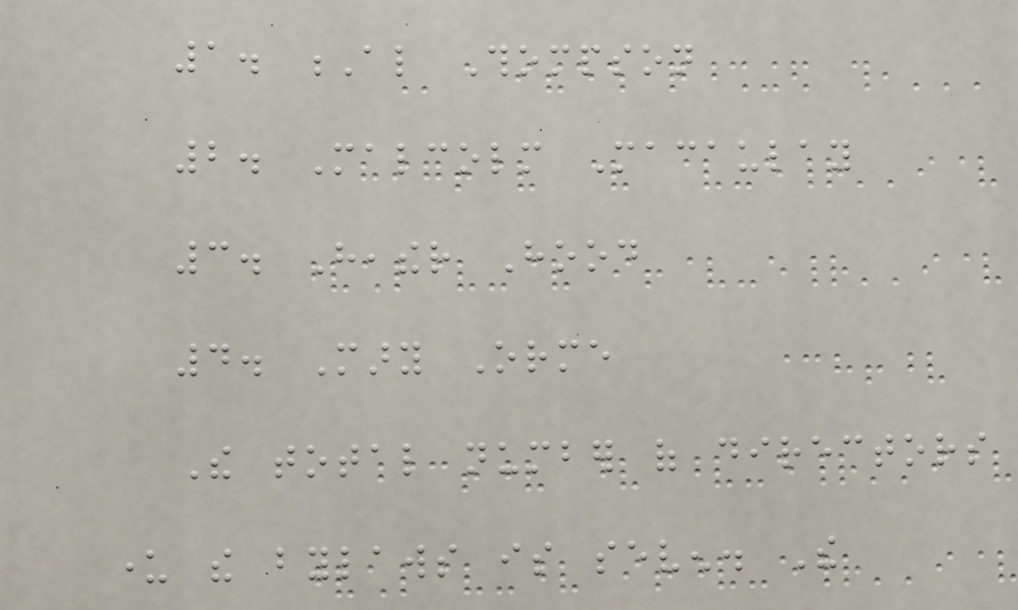1. Al Thompson
2. Malcolm Macaulay
3. Heather Hood
4. Mary Orme
The total number of directors
under the bylaws is seven. The
